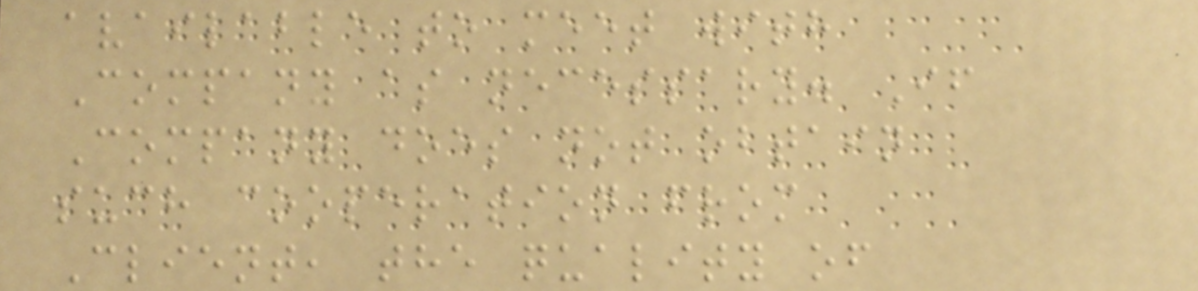available to meet with
Company as necessary. If
Company does not obtain
such cooperation from
Client, the quality of
